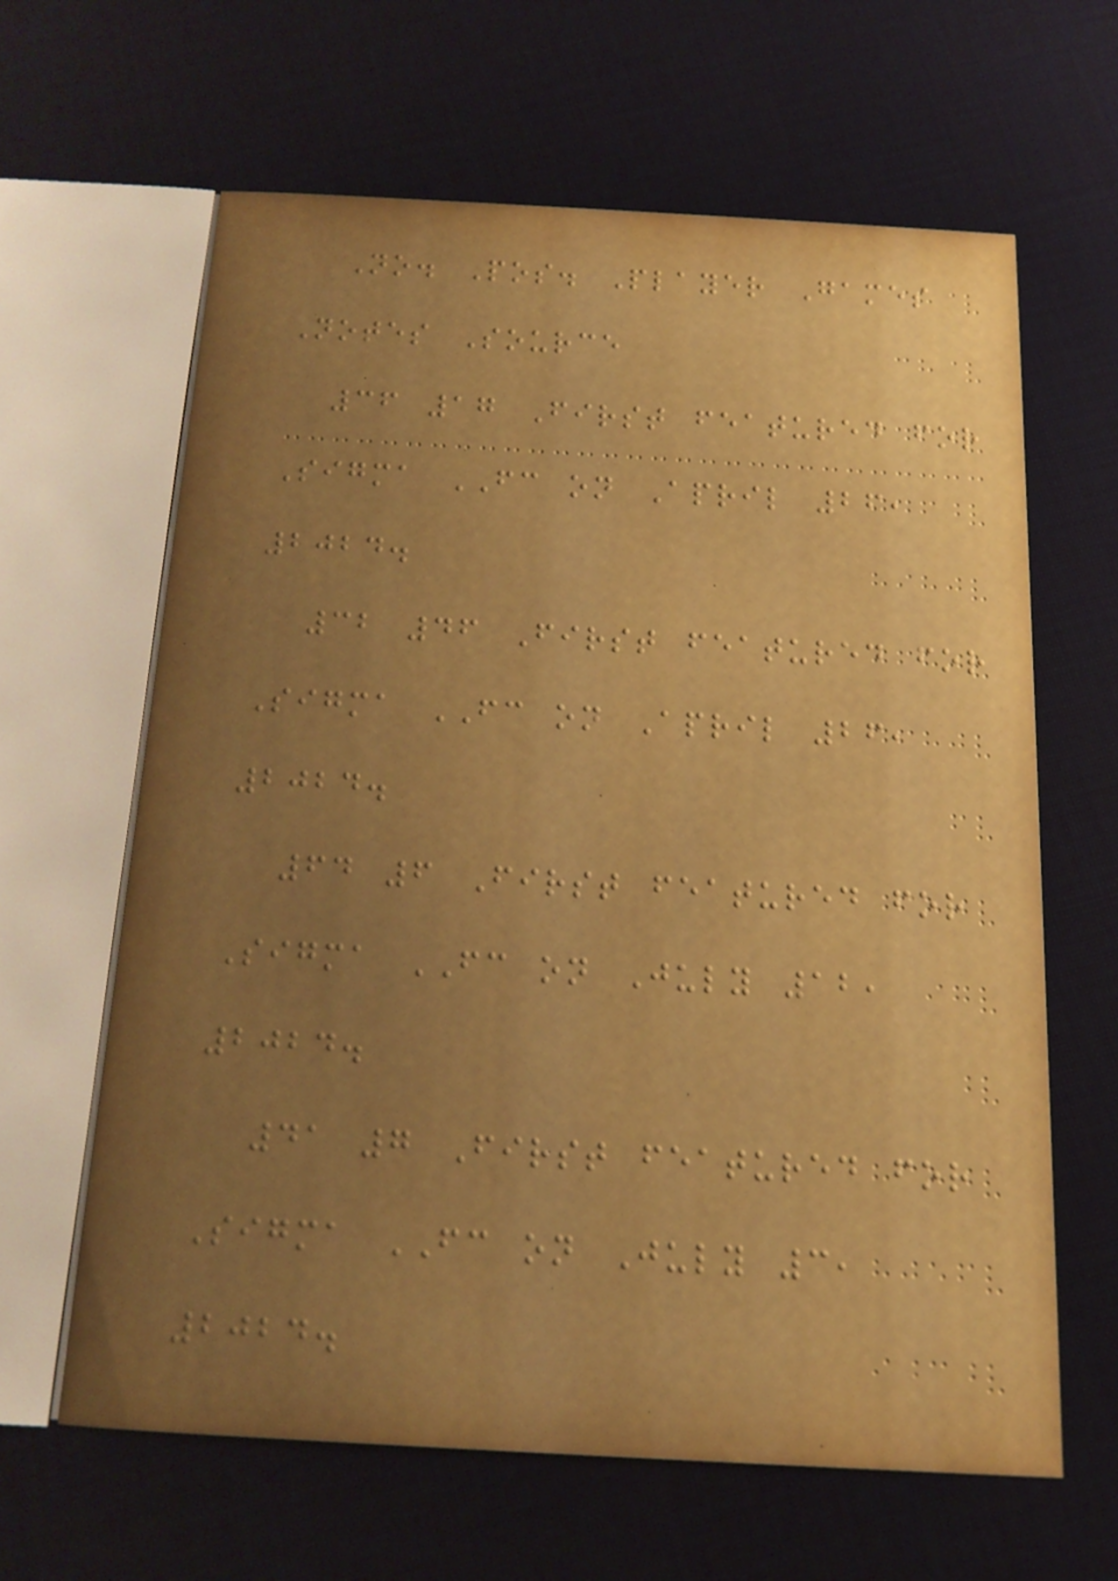No. Pos. Player Games
Notes Source
36 17 First featured for
Sigma FC on April 26,
2024.
32 46 First featured for
Sigma FC on April 26,
2024.
64 6 First featured for
Sigma FC on July 12,
2024.
41 7 First featured for
Sigma FC on July 3,
2024.
